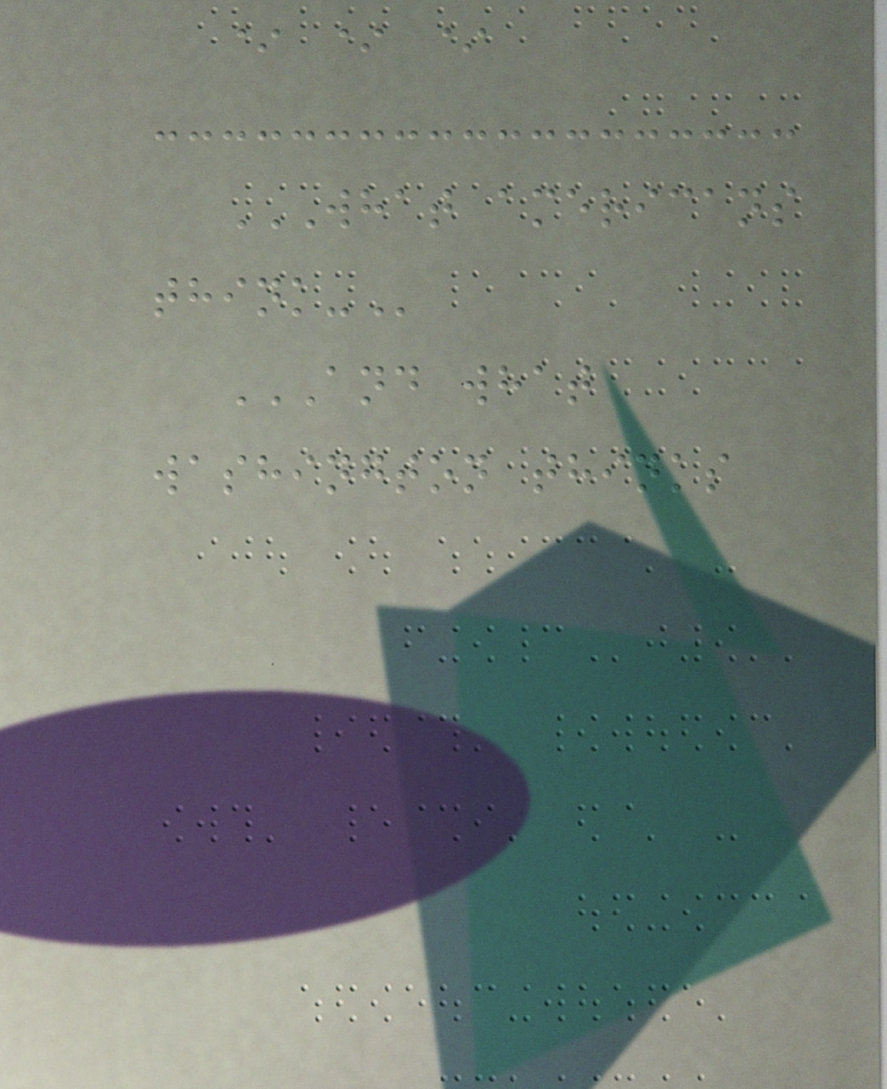* * *
WHAT AMERICANS
THINK-
AND WHAT
WASHINGTON THINKS
